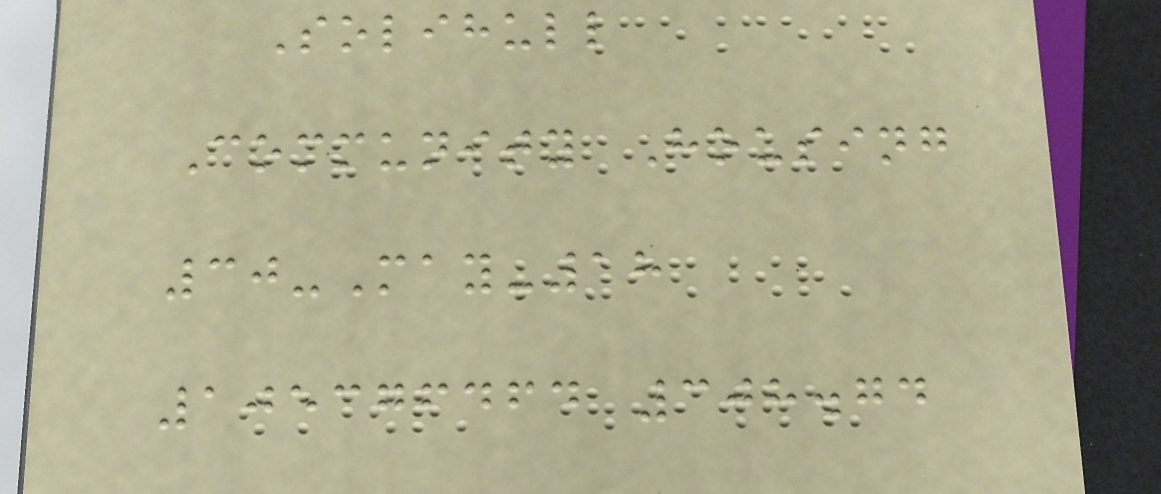Solihull
Community Housing
30-May-18
105376464 308.74
